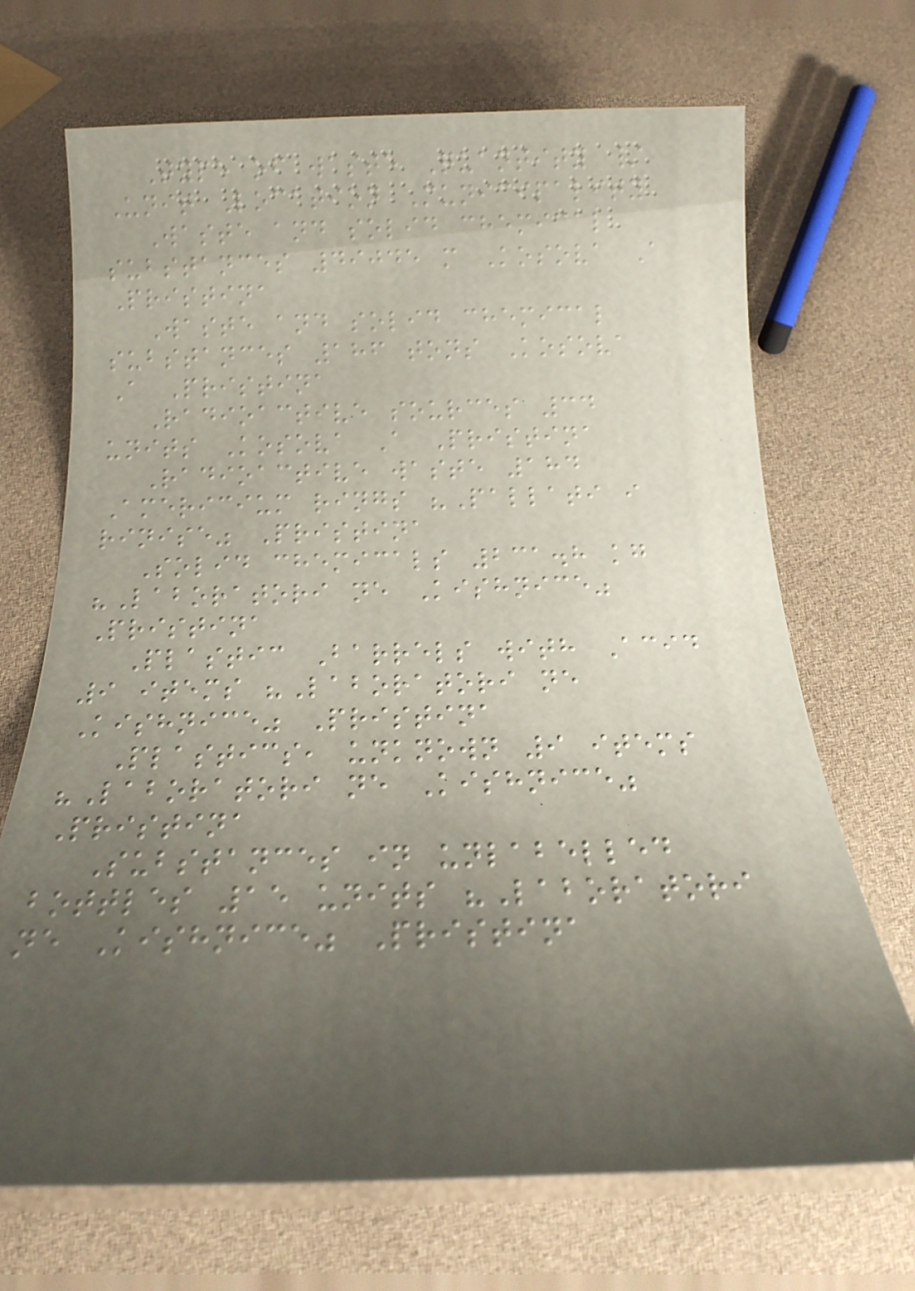Type of waste Quantity /
Unit Location Municipality
Waste and solid chemical
substances 49045 m Kosova A
Pristina
Waste and solid chemical
substances 186 tons Kosova
A Pristina
Radioactive sources 34
units Kosova A Pristina
Radioactive waste 184
Americium rings "Pallati i
rinise" Pristina
Solid chemicals 231.8 kg
"Laboratori ne Kishnice"
Pristina
Plastic Barrels with Acid
9 items "Laboratori ne
Kishnice" Pristina
Plastics, unknown 9 items
"Laboratori ne Kishnice"
Pristina
Substances in unlabelled
bottles 15 units "Laboratori
ne Kishnice" Pristina
